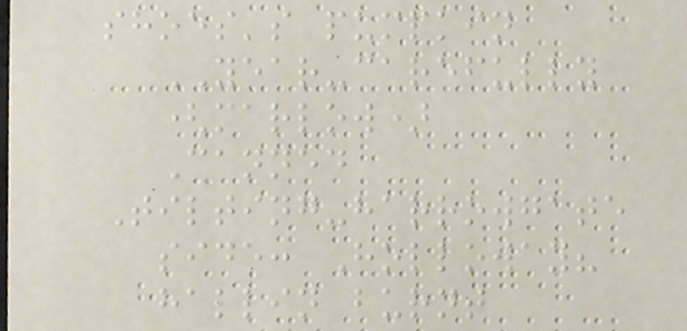shoes's pumpkin
YEAR-carefully
(marlow)
Canned
Tilting-harrowgate
side: Holloway?
hallin burnt
